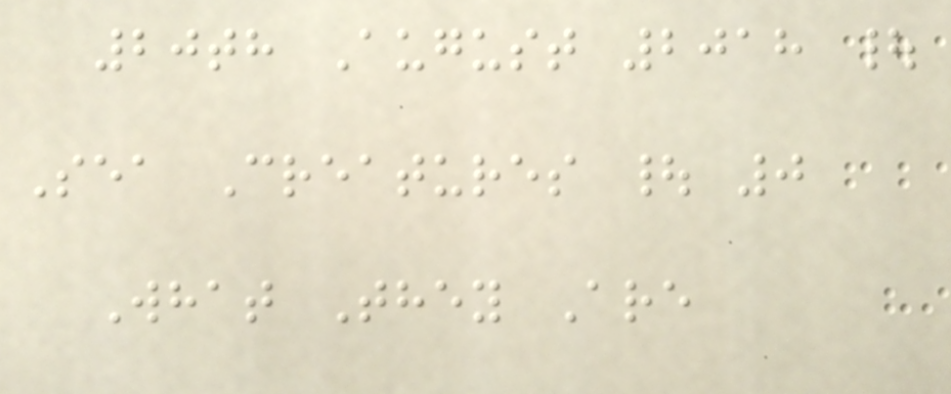20th August 2018 |
Sea Creatures | 0
What They Are
